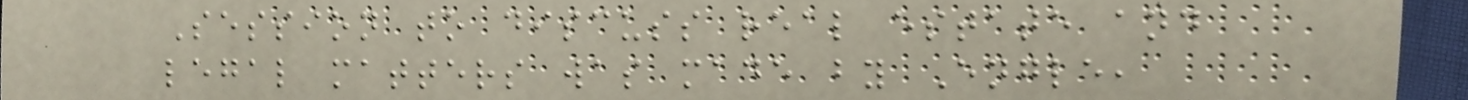Session to discuss real estate and
legal matters was made by Engle,
